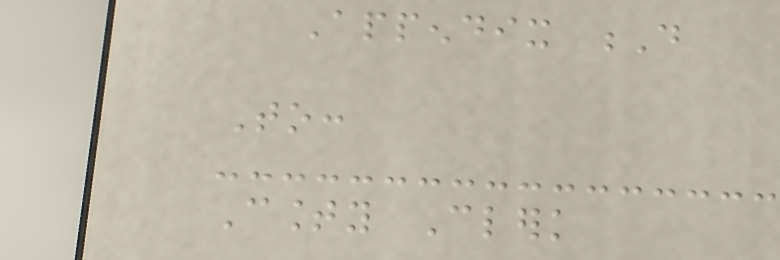Appendix D
To:
County Clerk
